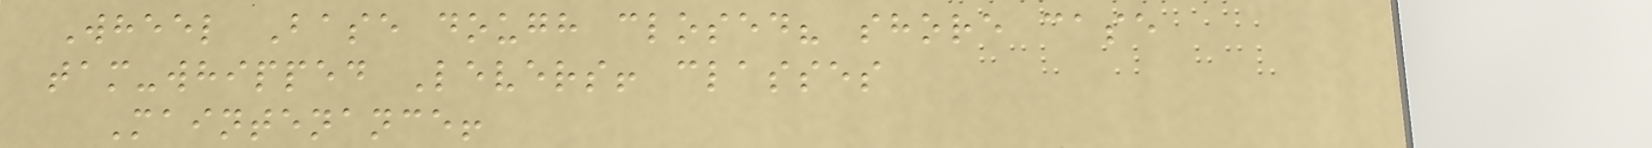Wheel Base dough closed? shore case
tam-whipped Levers! classes
Maintenance!
